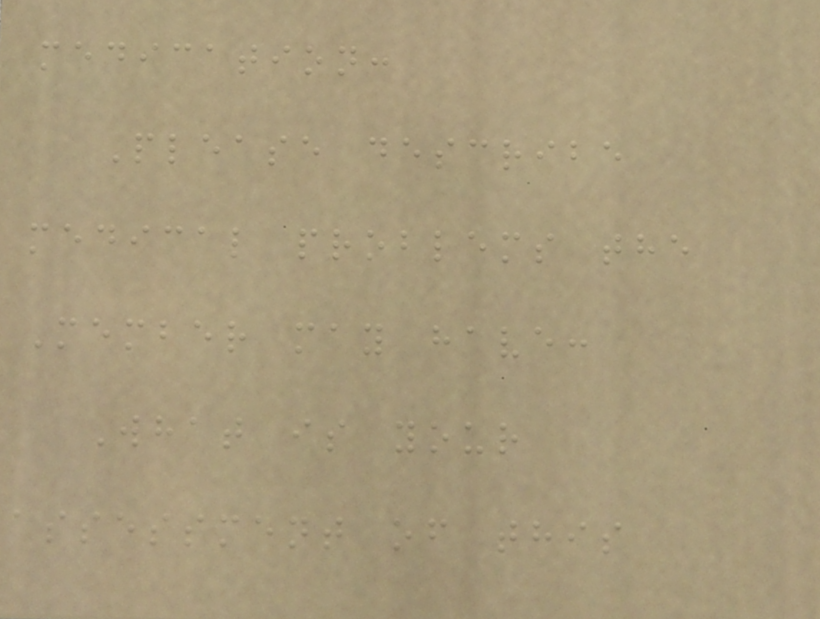medication:
Please describe
medical problems the
Member may have:
What is your
assessment of this
